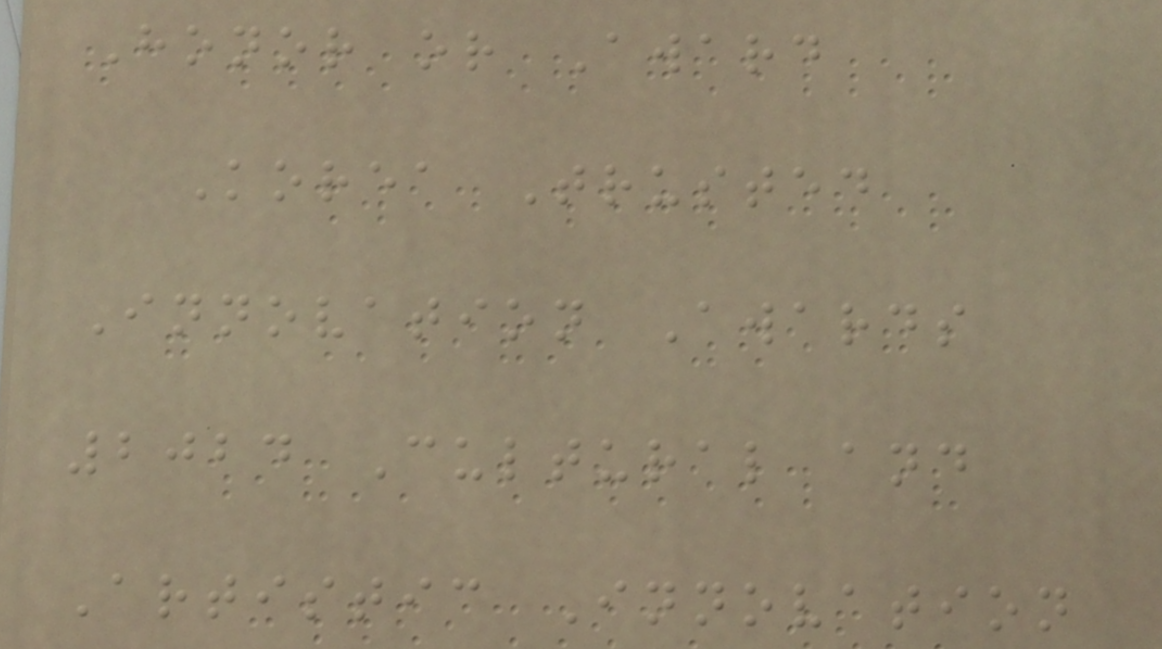Honor or Award
Korea Trusted
Innovation Awards
2024 Cultural and
Artistic Innovation
